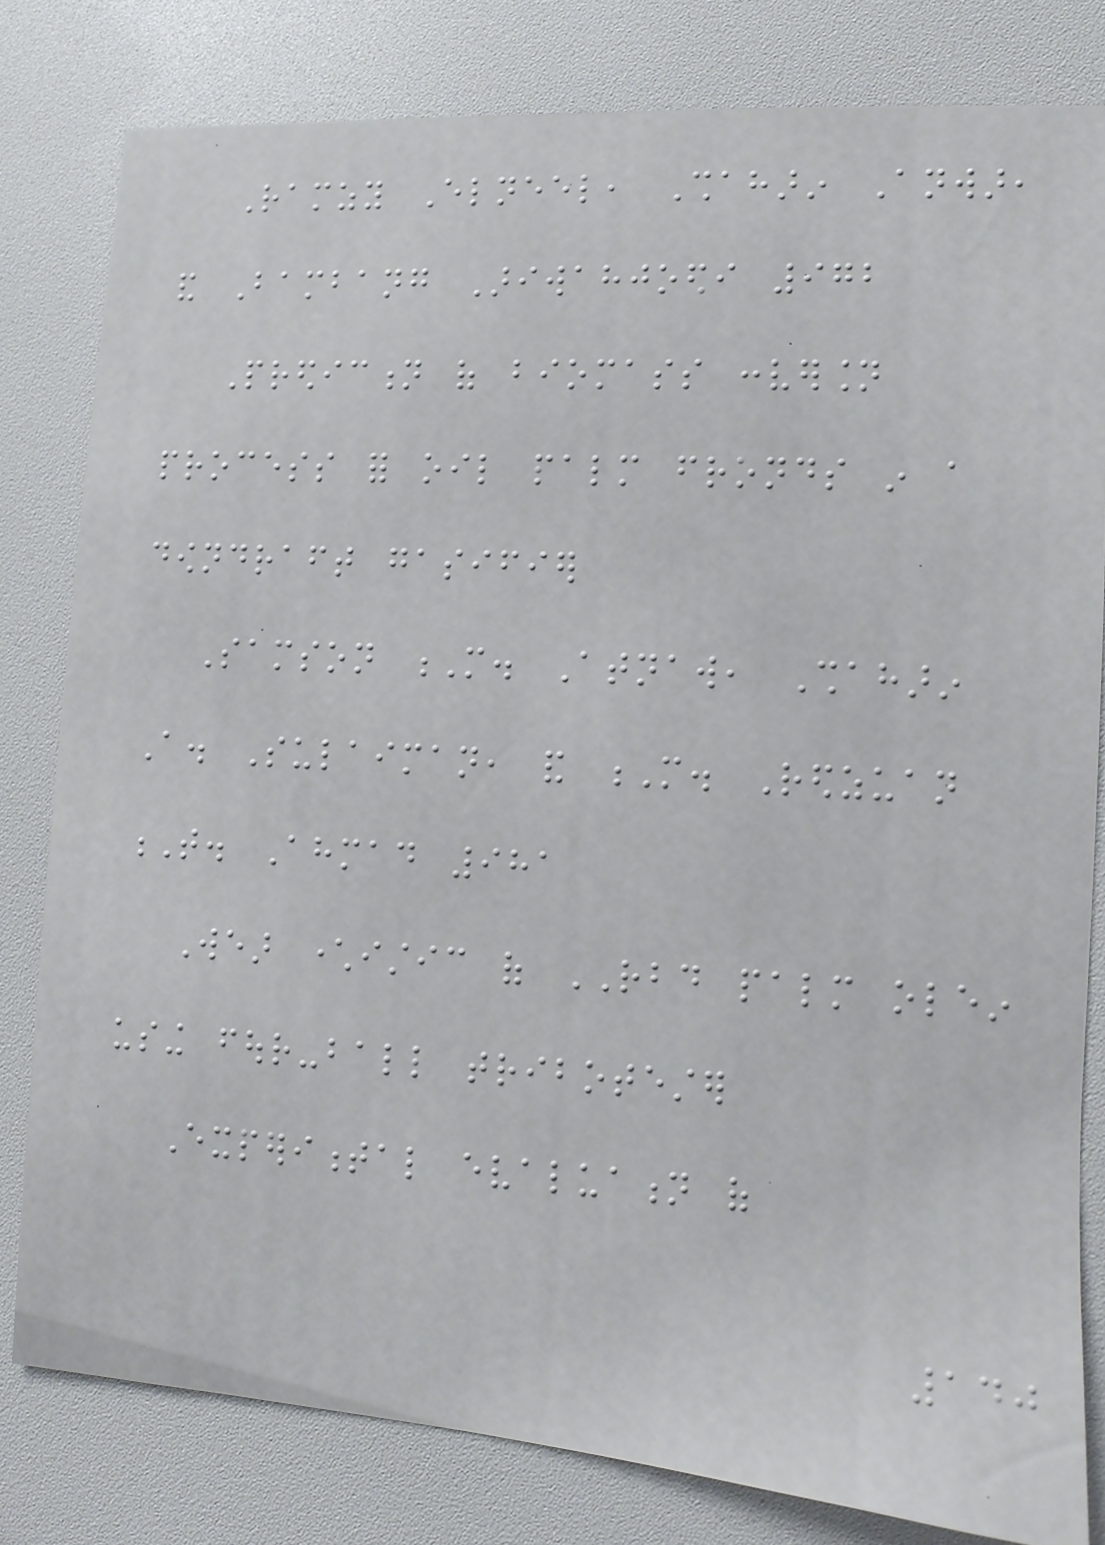Ramzy Elneel, Shaharin Anwar,
and Bambang Ariwahjoedi 972
Prediction of biomass conversion
process for oil palm fronds in a
downdraft gasifier
Samson M. Atnaw, Shaharin
A. Sulaiman, and M. Redzuan
T. Ahmad 981
Wear characteristic of RBD palm olein
using four-ball tribotester
Experimental evaluation of
140
